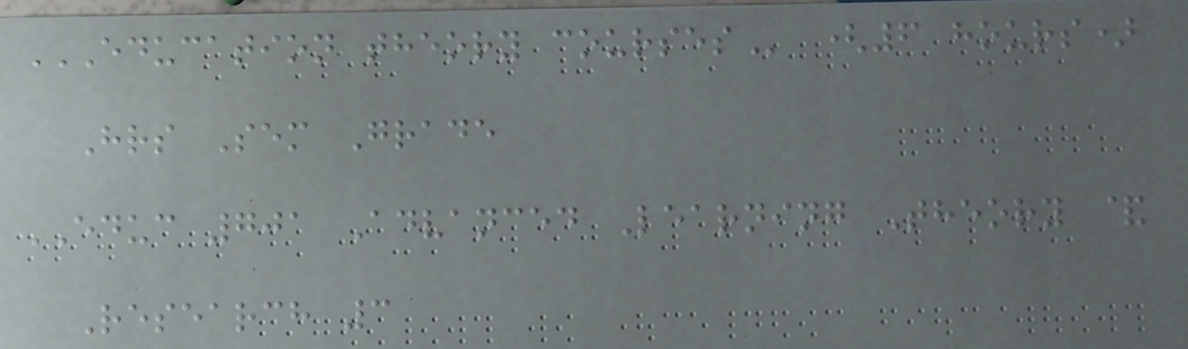EDUCATION THEORY COURSES (6 hours)
Hrs Sem Grade
EDUC 701 Advanced Learning Theory &
Research 3
